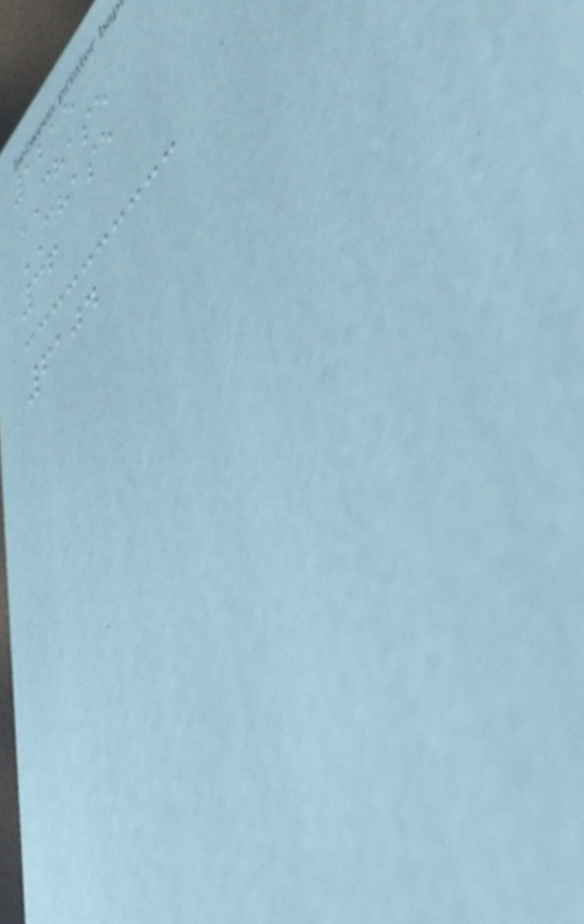1215
CHASE
CHASE
36
6104
